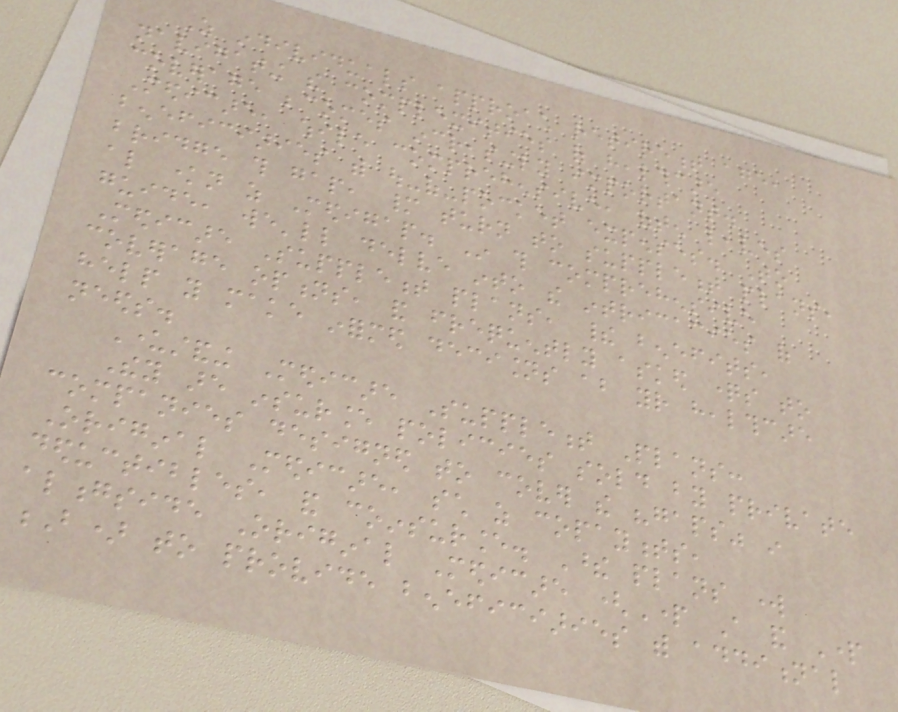As individuals approach retirement age,
navigating the complexities of healthcare
coverage becomes increasingly important.
Medicare, while comprehensive, often leaves
beneficiaries with out-of-pocket expenses. To
bridge this gap, many turn to supplement plans,
also known as Medigap. In this comprehensive
guide, we'll delve into the intricacies of
Medicare Supplement plans, their benefits,
coverage options, and frequently asked questions to
help you make informed decisions about your healthcare
needs.
Understanding Medicare Supplement Plans:
They are insurance policies sold by private
companies designed to cover the "gaps" in
Original Medicare, such as copayments,
deductibles, and coinsurance. These plans work
alongside Original Medicare (Part A and Part
B) to provide beneficiaries with additional
